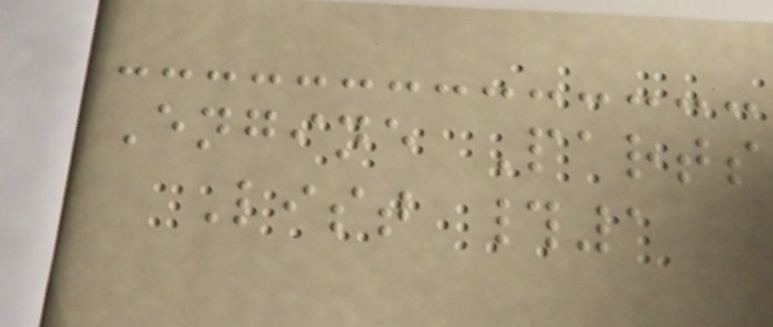Engine Parts
List #1
